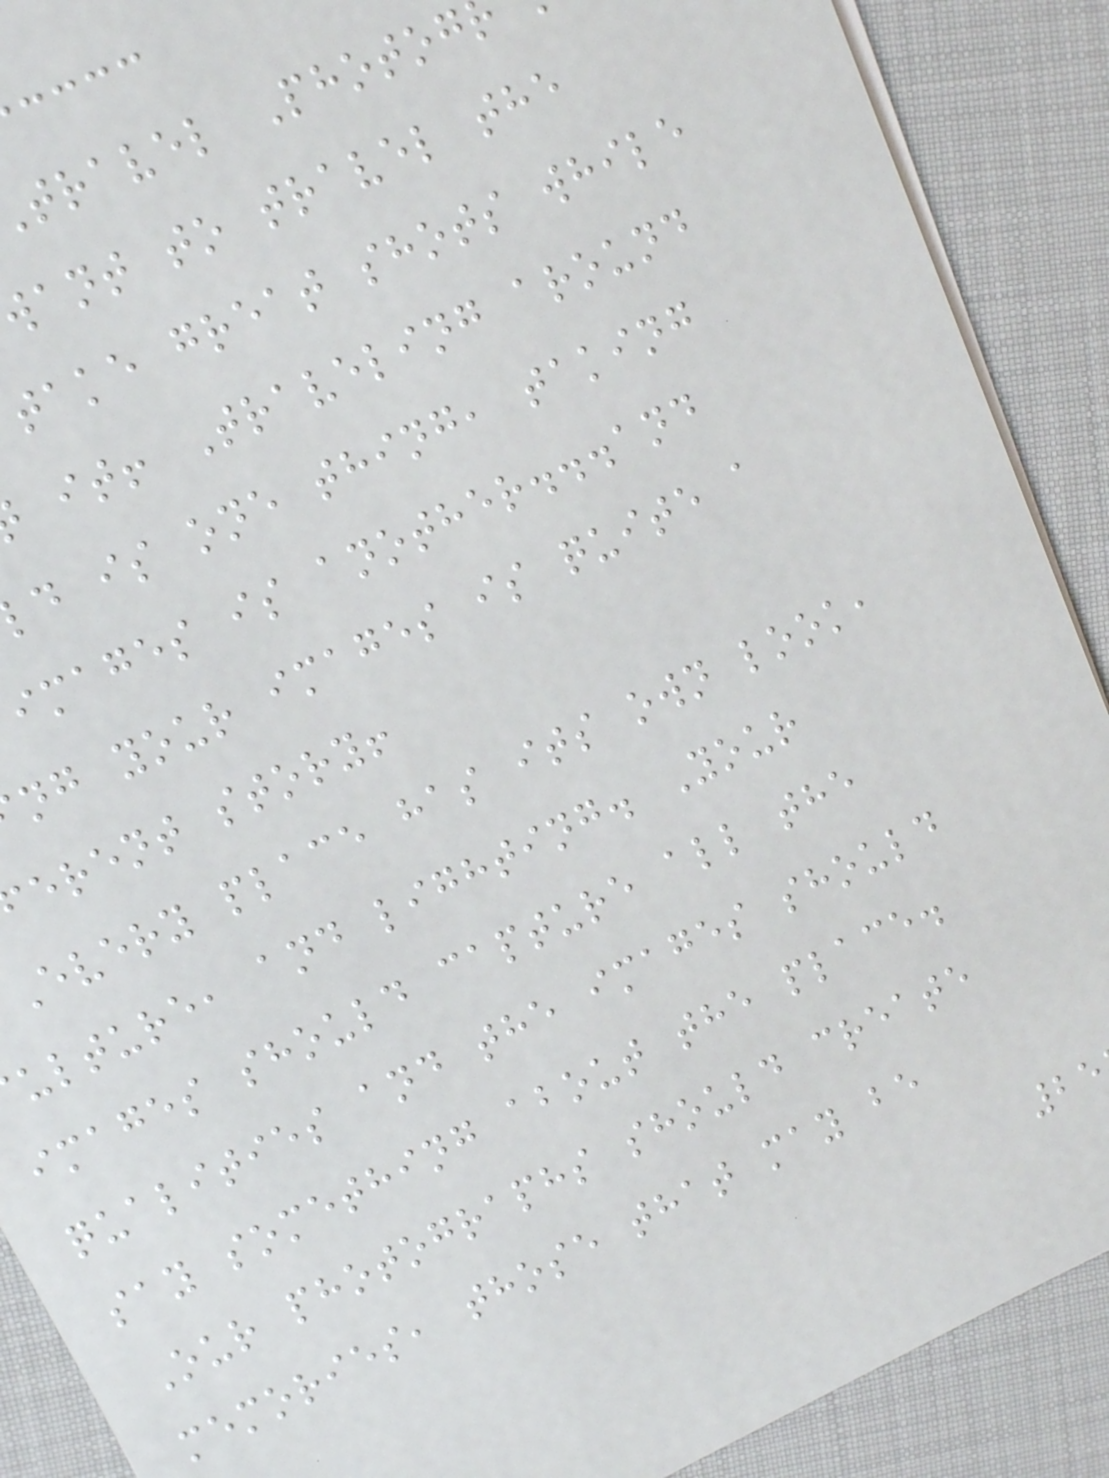travel Photog
ant to travel the
take great shots while
it! Traveling around
d is one thing, taking
images is another...and
ng your images is quite a
erent story!
Every place has its own look,
ulture, and lighting. Your
images should capture all the
qualities and the images should
say something about the place.
Our photographs should create
memories, those that may be
